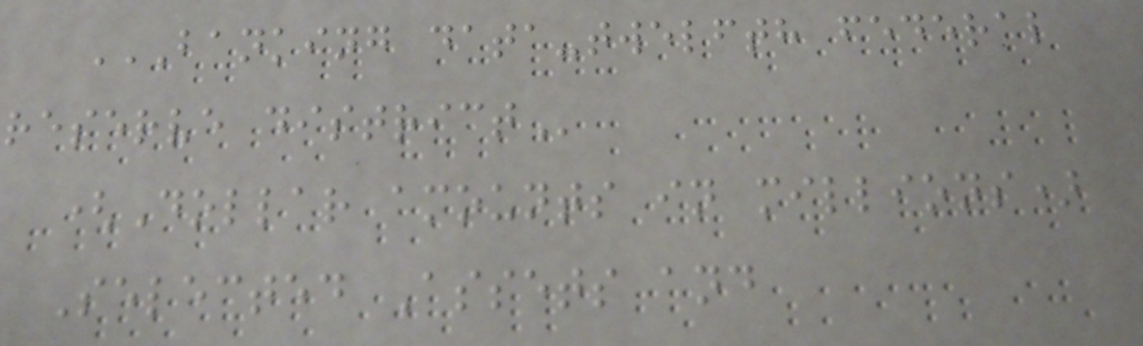BANKING DATA-TWELFTH FEDERAL
RESERVE DISTRICT
(Dollar amounts in millions)
Selected Assets and
